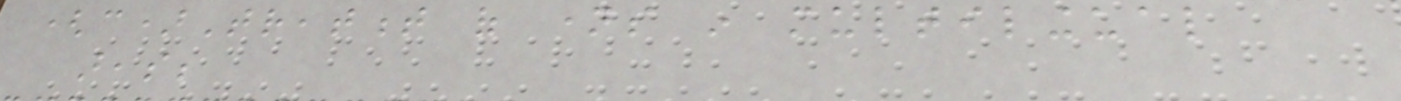(c)Treatment of names in multilingual
areas;
